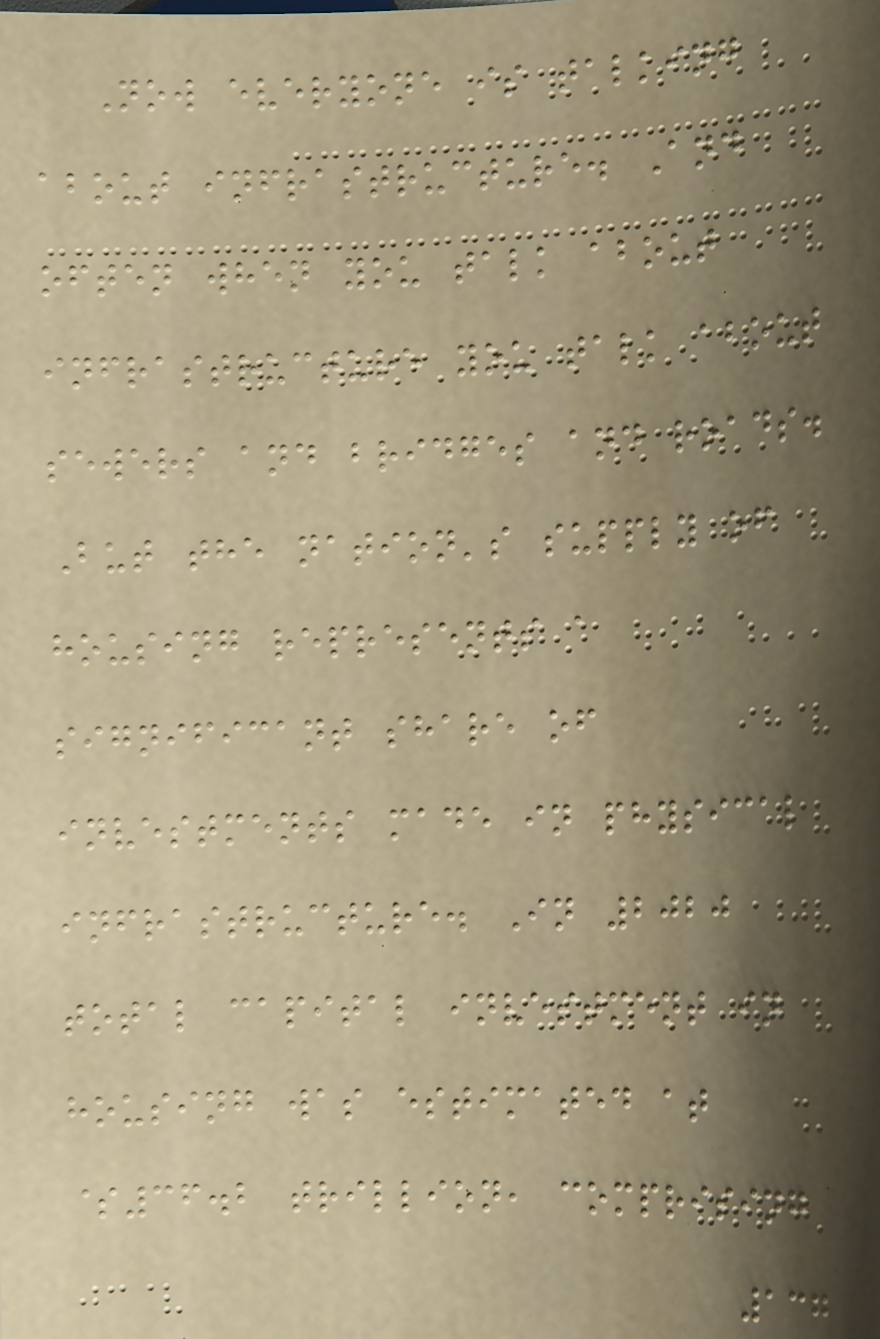Now everyone is talking
about infrastructure. And
often when you talk about
infrastructure you talk about
sewers and bridges and roads.
But the nation's supply of
housing represents a
significant share of
investments made in physical
infrastructure. In 2020
total capital investment in
housing was estimated at
$36.2 trillion, comprising
137
